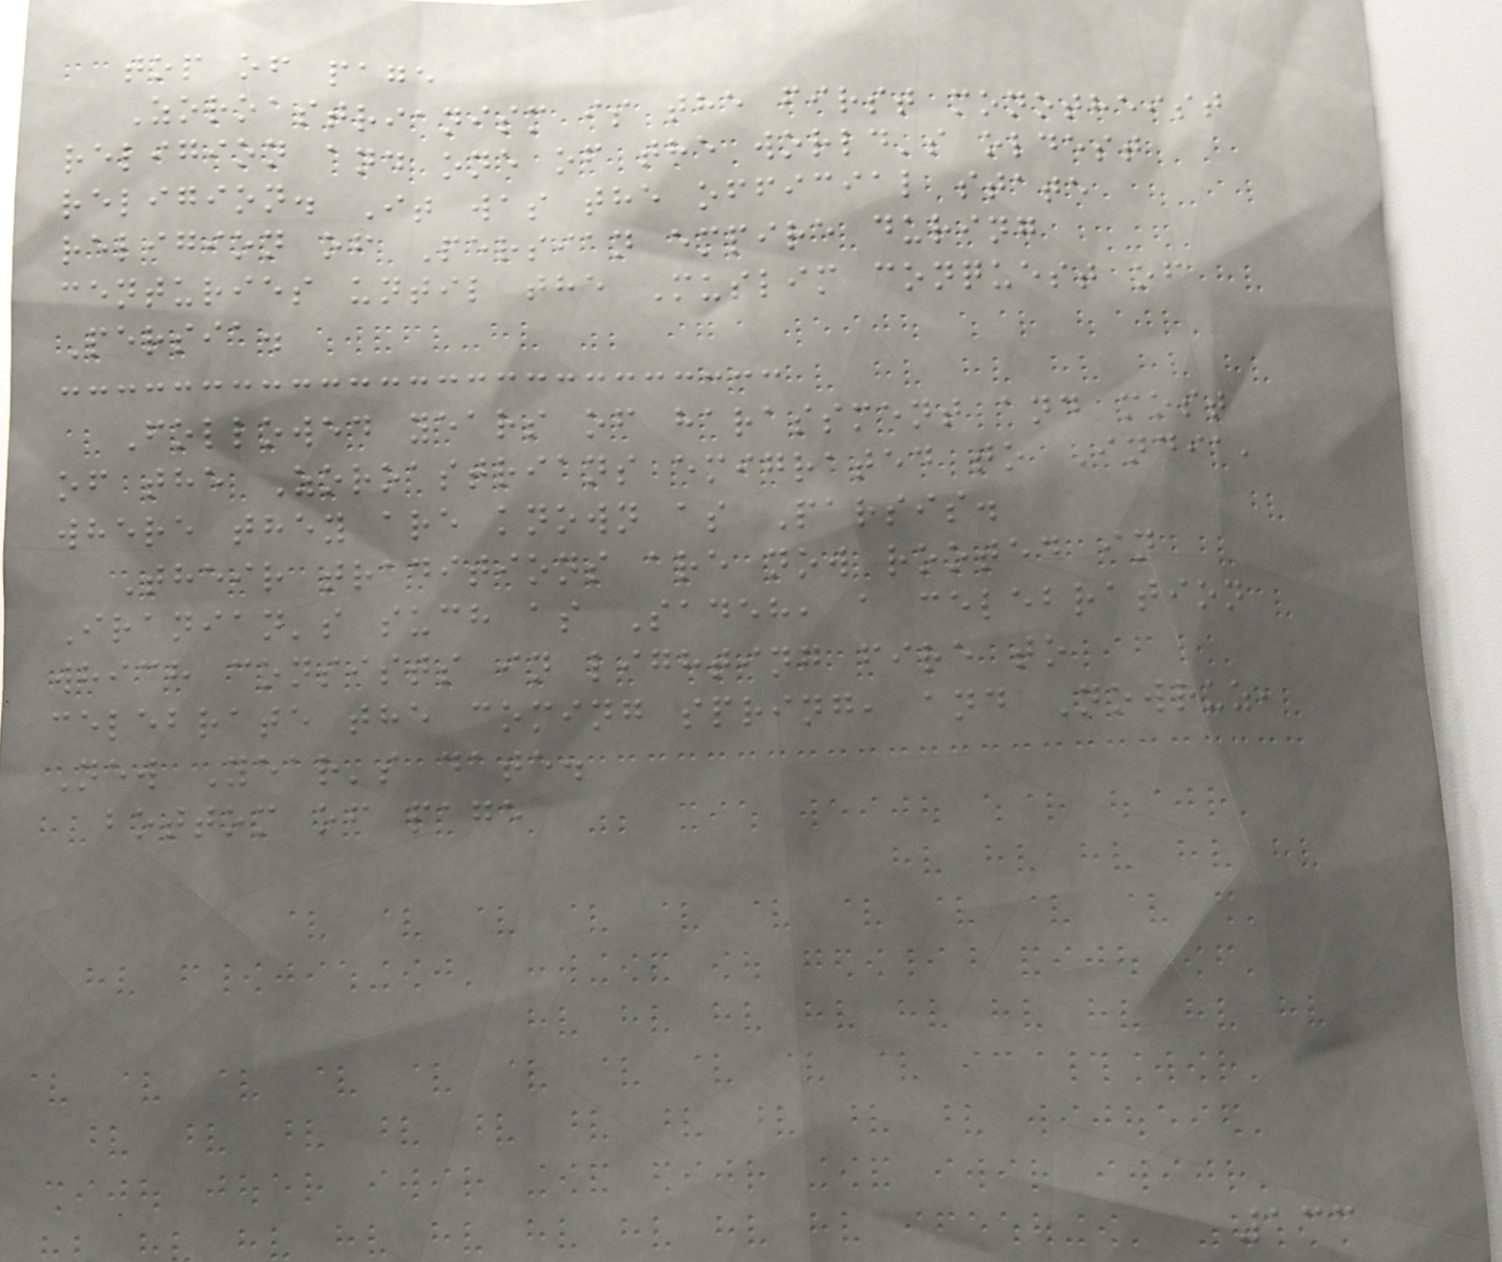top of page
Zoroastrianism is the first monotheist
religion and one of the world's oldest
religion. It was the official state
religion of Persian empire during
centuries until the Muslim conquest of
Persia.
Followed years of harassment and most
of the Zoroastrians emigrated to India,
where they are known as Parsis.
Their traditions are now rooted in
Iranian's such as Sadeh, a celebration
which consists in lighting fire to
celebrate the coming spring, and Nowruz,
New Year's date.
bottom of page
133
